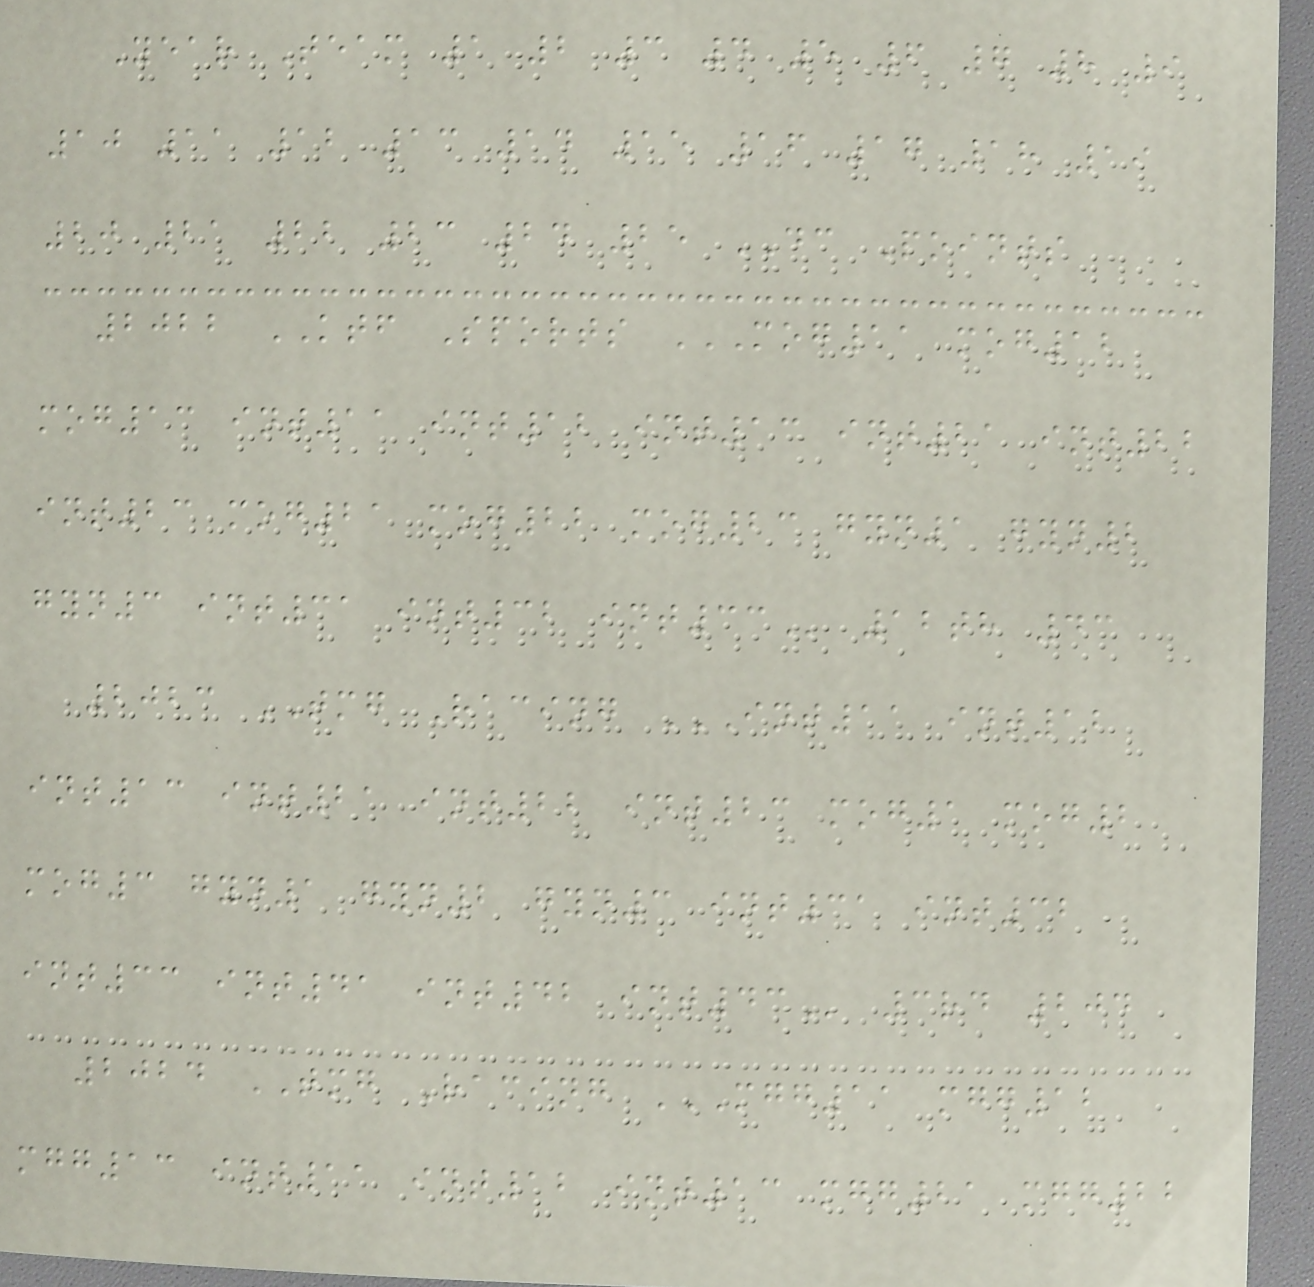Year Team 1 2 3 4 5 6 7 8 9
10 11 12 13 14 15 16 17 18 19
20 21 22 23 24 25 DC Points
2022 KTF Sports MOG11 MOG12
MOG13 INT11 INT12 INT13 INT21 INT22
INT23 MOG21 MOG22 MOG23 GYN1 GYN2
GYN3 INT31 INT32 INT33 12th 43
2023 TMG Racing INT11 INT12
INT13 INT21 INT22 INT23 MOG1 MOG2
MOG3 GYN1 GYN2 GYN3 INT31 INT32
INT33 INT41 INT42 INT43 3rd 204
2024 TMG Racing MGG11 MGG12
MGG13 INT11 INT12 INT13 MGG21 MGG22
